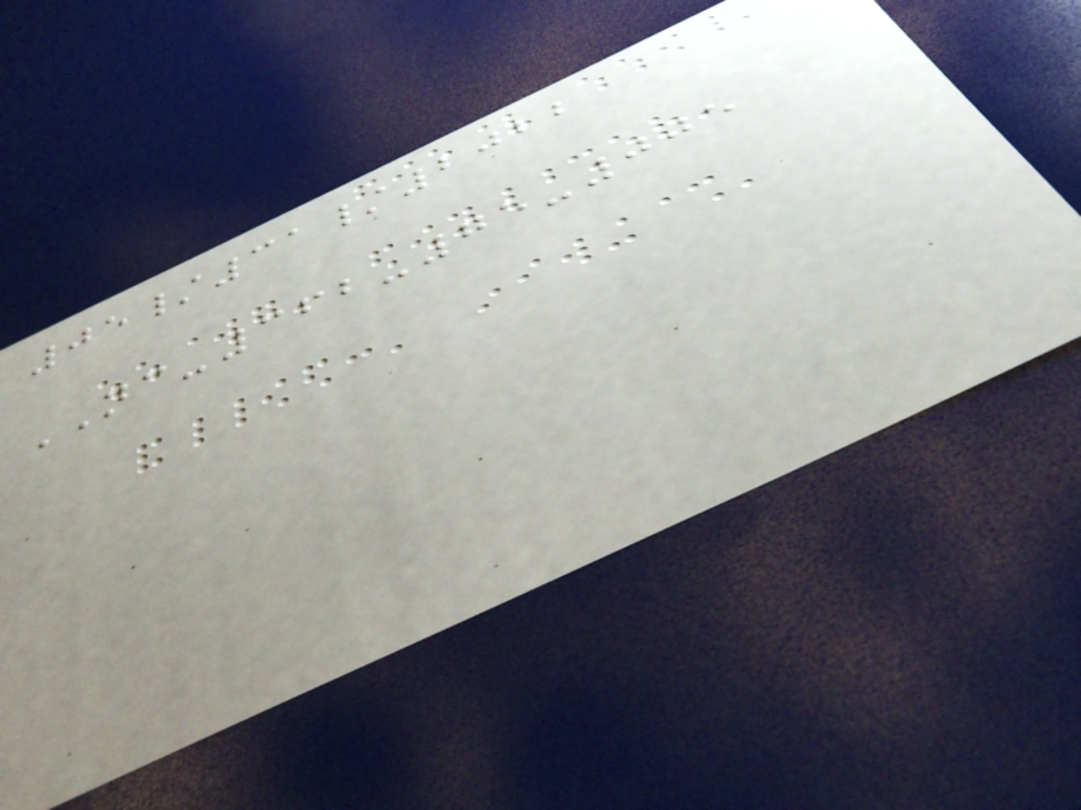05/31/2022
NC-362-75-005
